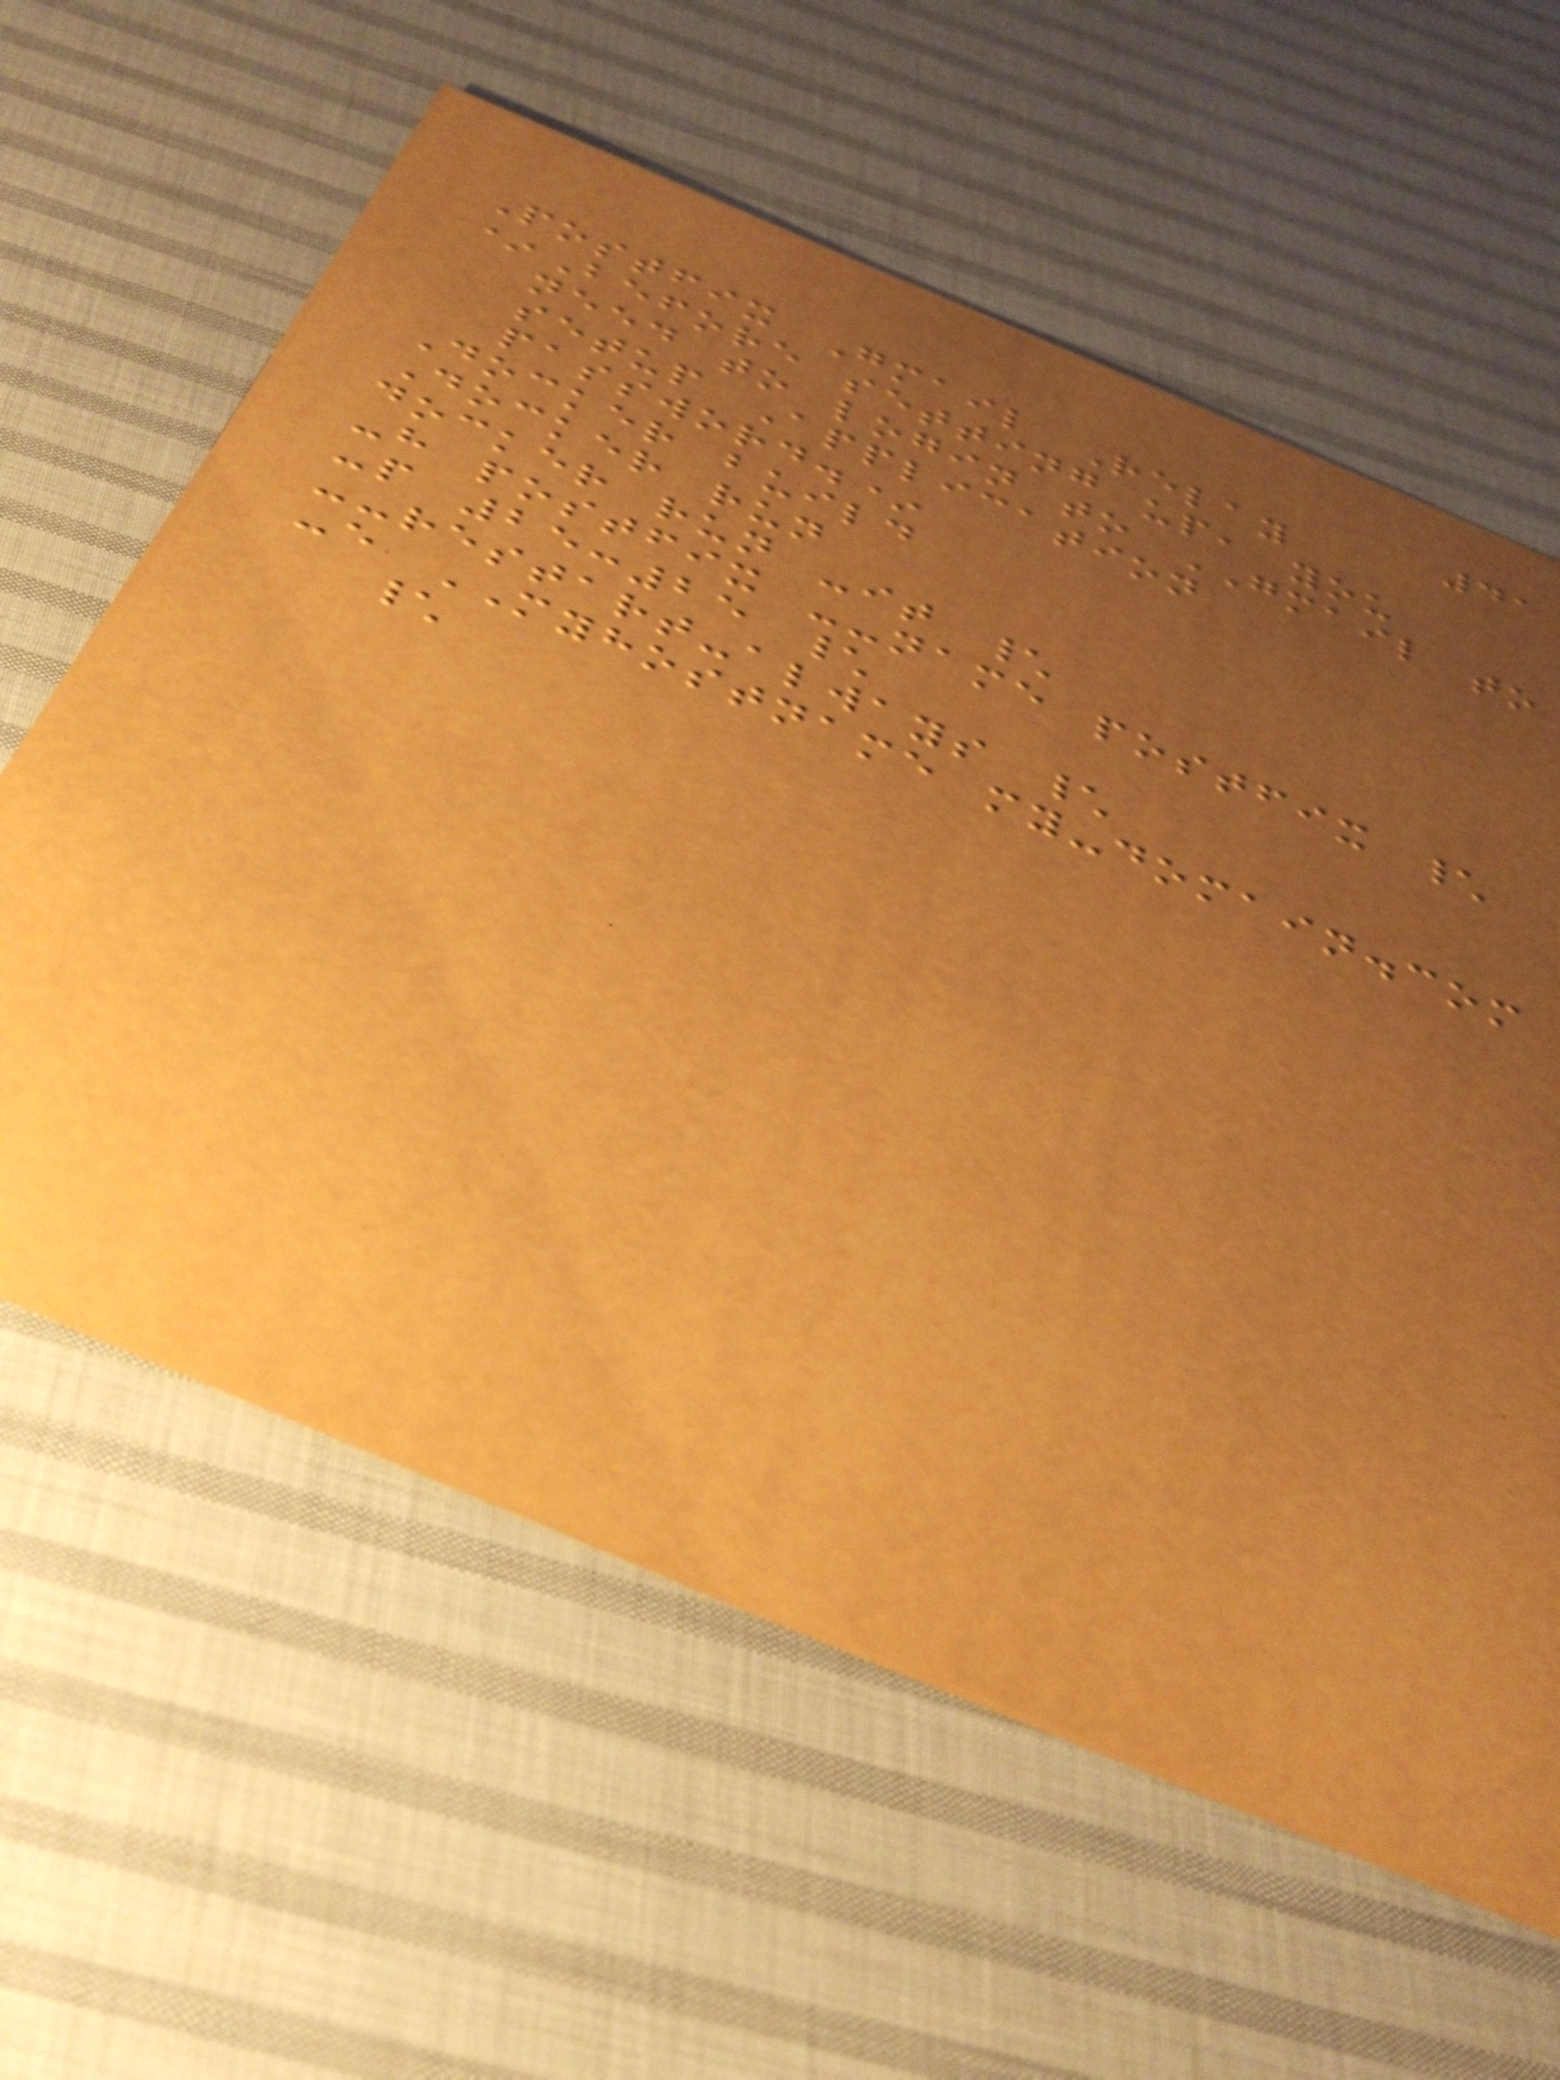41
Postfix Gmail Relay
*Before setting up, you
need to login to GMAIL to
setup Application
password.*
Docker build
Docker run
docker run -it \
-h postfix --name postfix \
-p 25:25 \
--restart-always \
-e MYHOSTNAME my-domain.com
\
